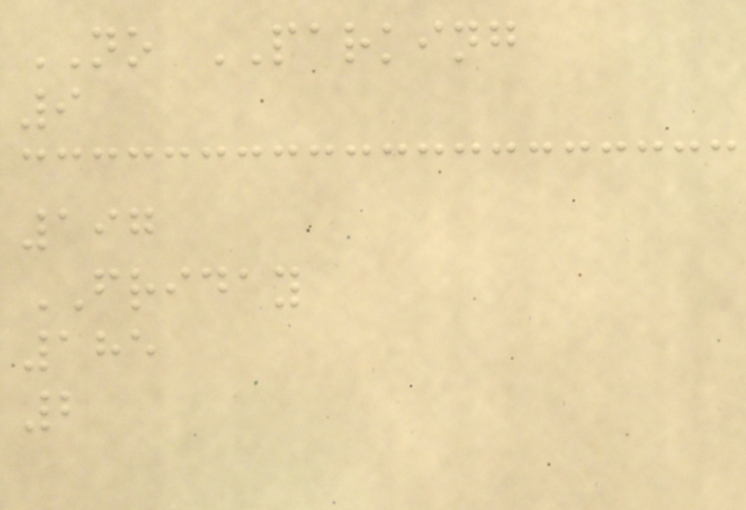NO PARKING
9
197
FRIDAY
185
2
